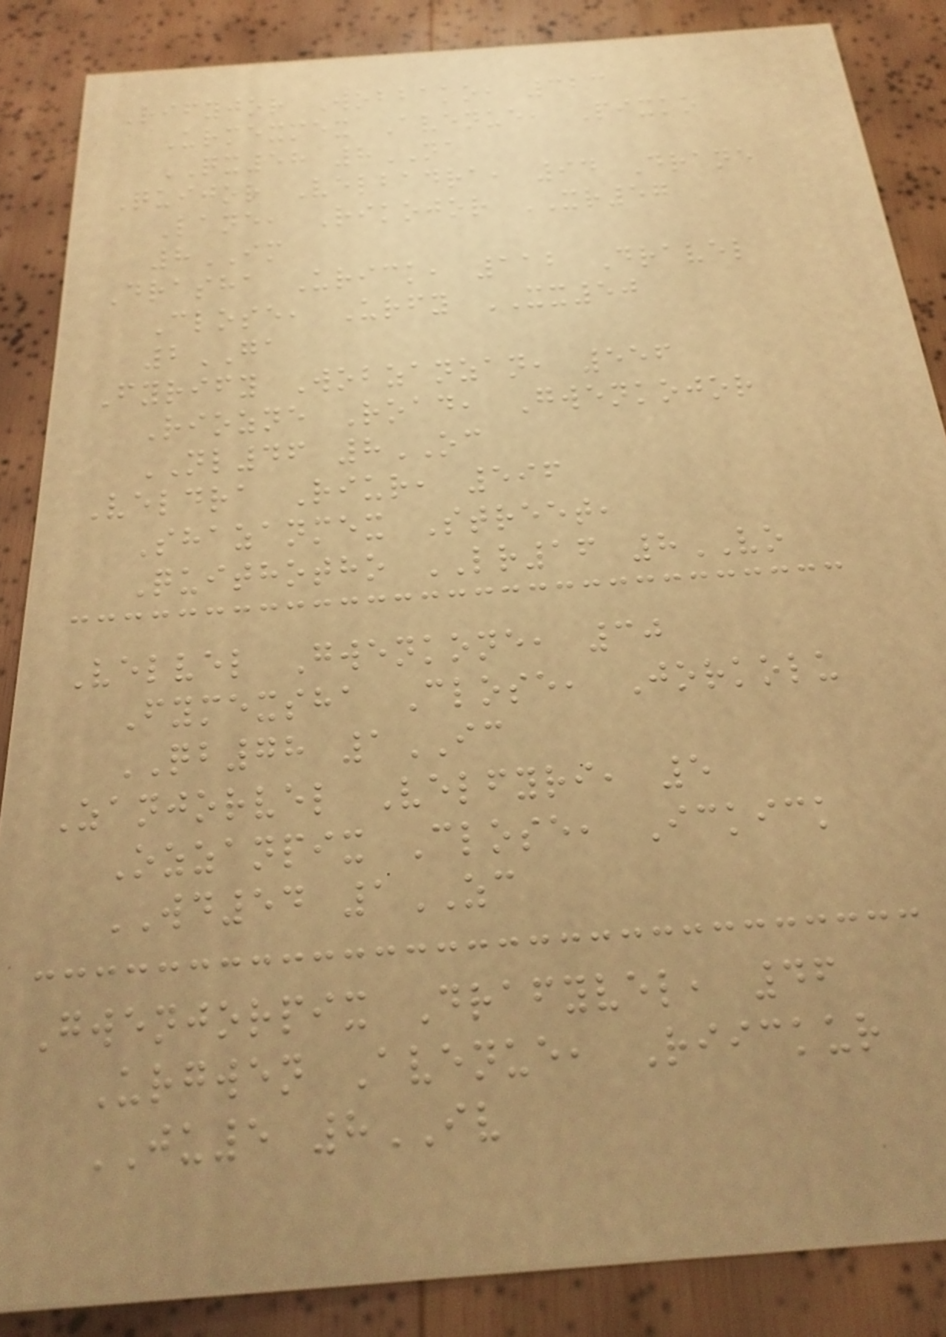Rifyjor Wobbako, 323
Urmexmex Avenue, Pixko
QX58 8NA
Quijor Velbadra, 94 Drane
Lane, Rikojor XR57
8IM
Drasha Urick, 112 Dravel
Close, Urfy XX50
2GA
Fyrify Wobzanzan, 556
Riozne Road, Gwenkojor
NL46 8OC
Veldra Riur, 596
Shazanmex Street,
Quithotho LR16 8VO
Velvel Gwenkone, 30
Fymexsha Close, Jorkolu
QB78 1IC
Zanjorvel Velfyri, 5
Ozzanpix Close, Ickick
WD54 1ZC
Gwenjorpix Drafyvel, 46
Urgwen Avenue, Riickur
JU5 8IV
